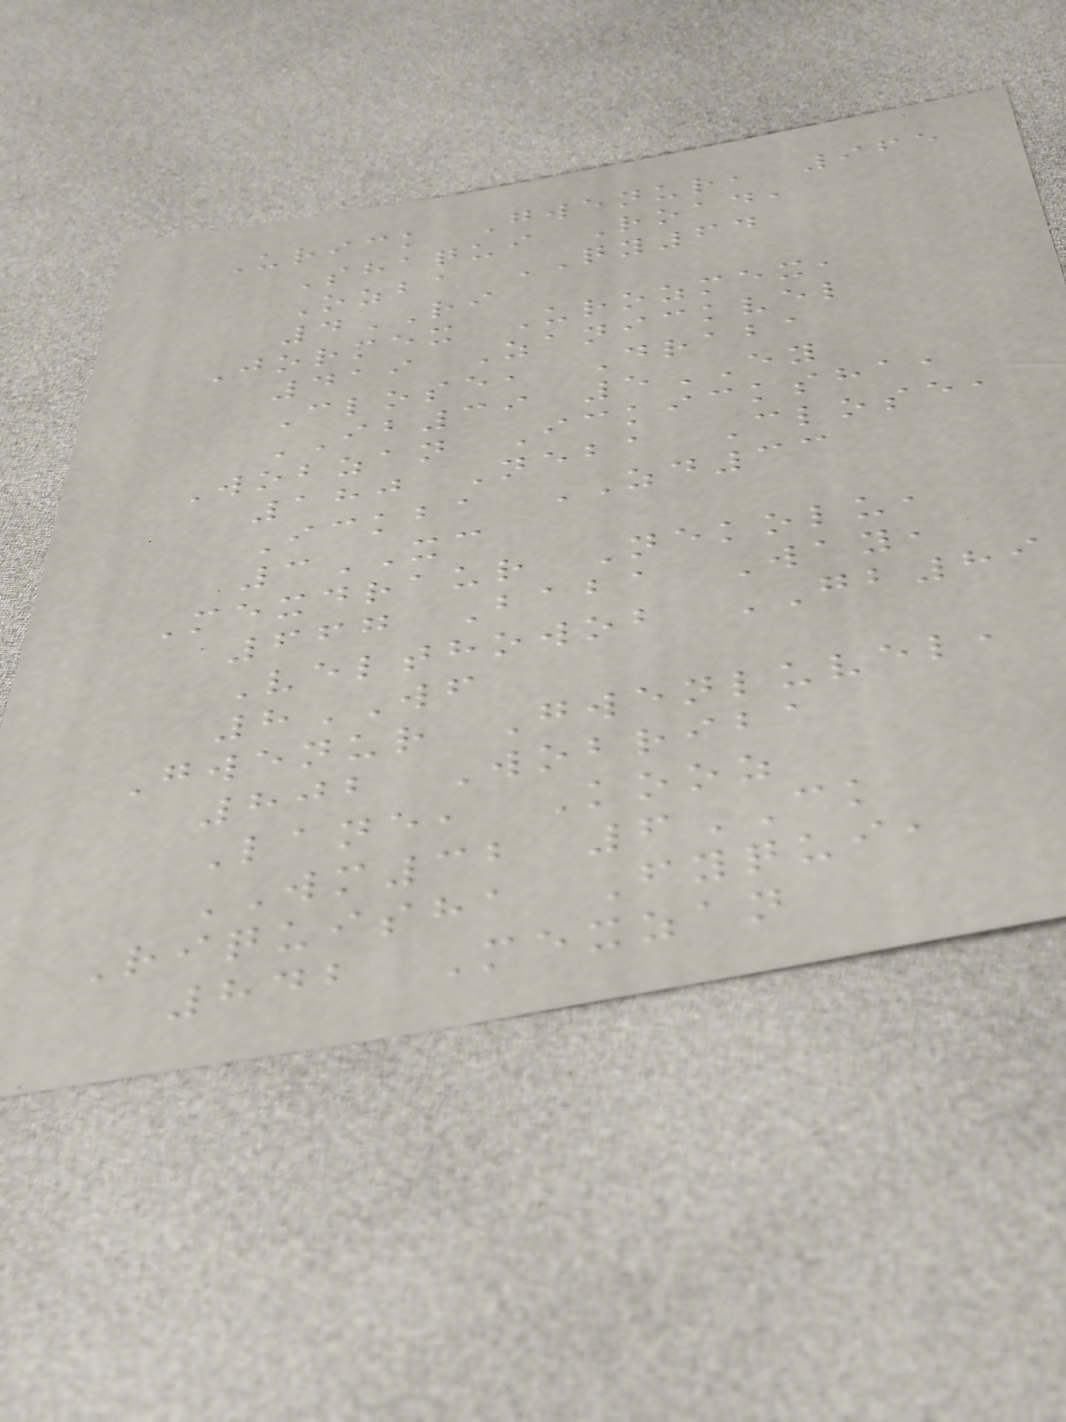Urick Gwenur, 965
Shaqui Road,
Ozba QY64
4RI
Jormex Urozmex,
419 Zanickvel
Close, Draba
IB39 5EY
Wobzan Ickicksha,
180 Neba Close,
Ickba ZD33
3XC
Mexdraur Nekolu,
667 Baba Way,
Velthowob GB89
8WF
Gwenur Gwenluvel,
802 Wobriba
Lane, Kooz
WM32 6CK
Riquisha Fyqui,
842 Mexzan
